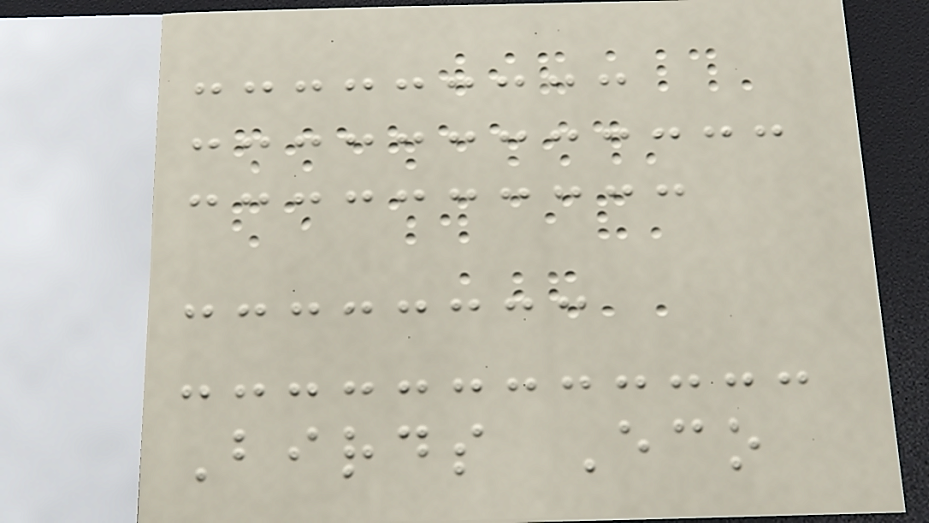Birds Eco
